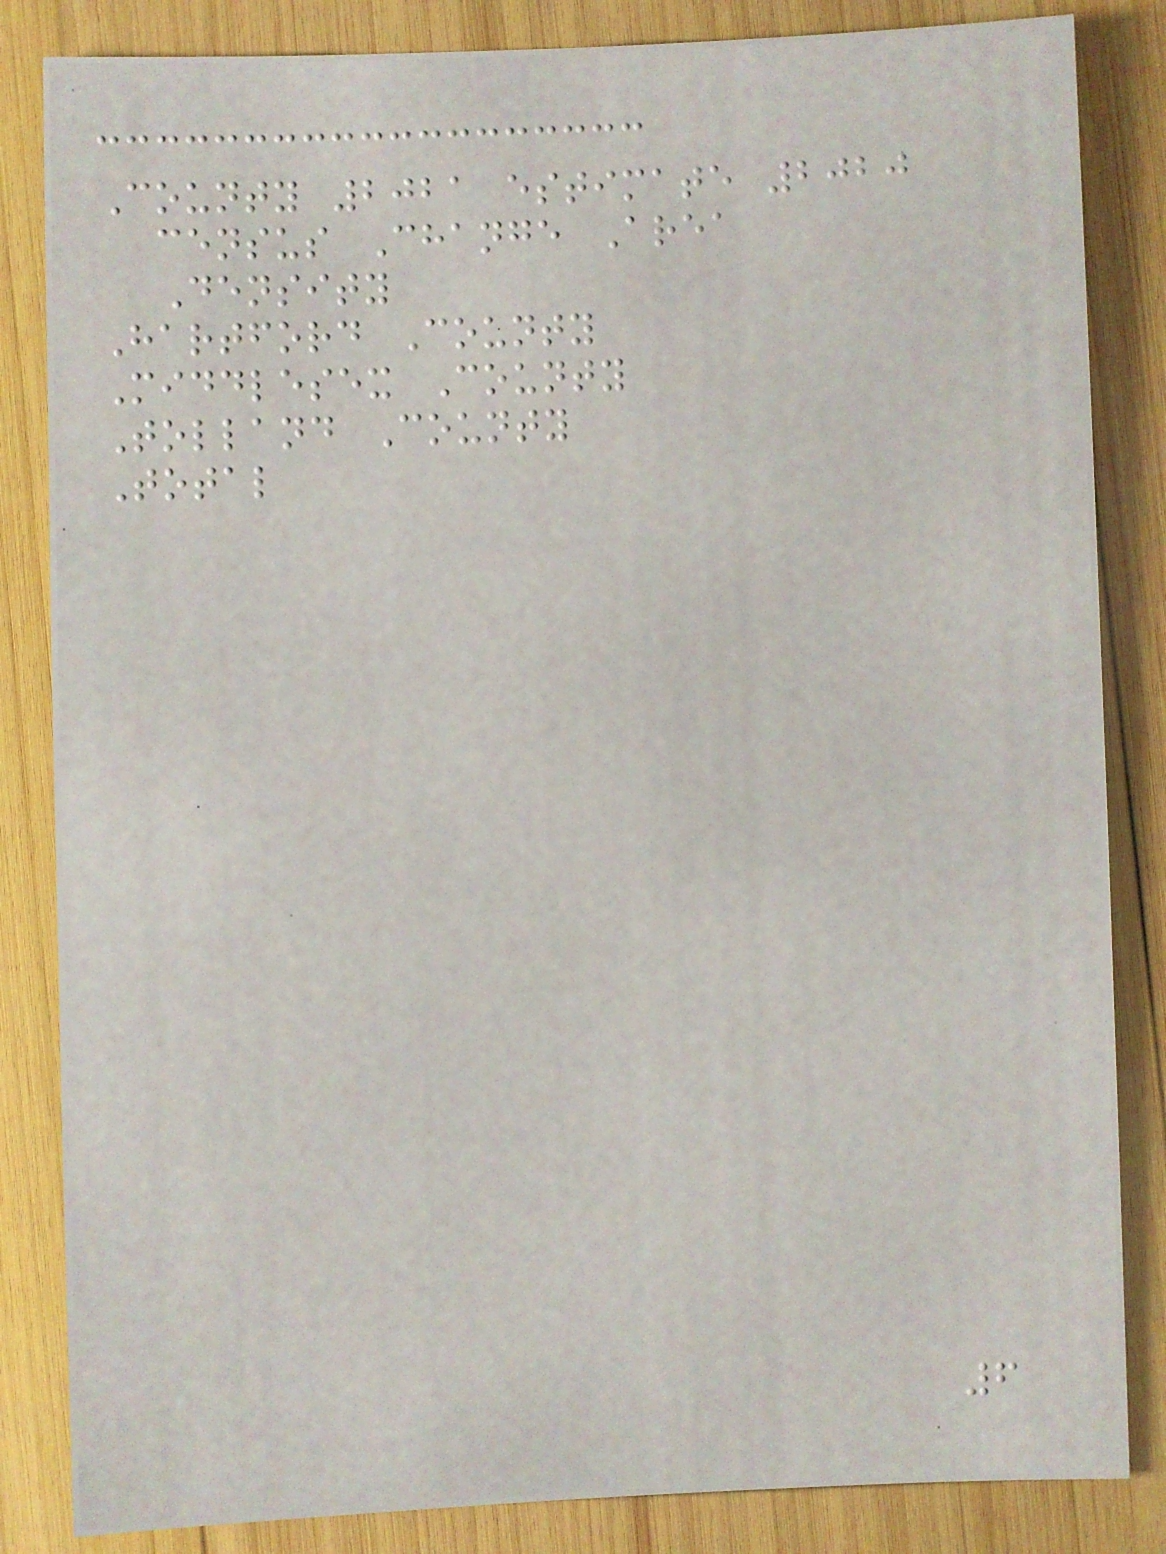County 2021 estimate 2020
census Change Area
Density
Hartford County
Middlesex County
Tolland County
Total
6
